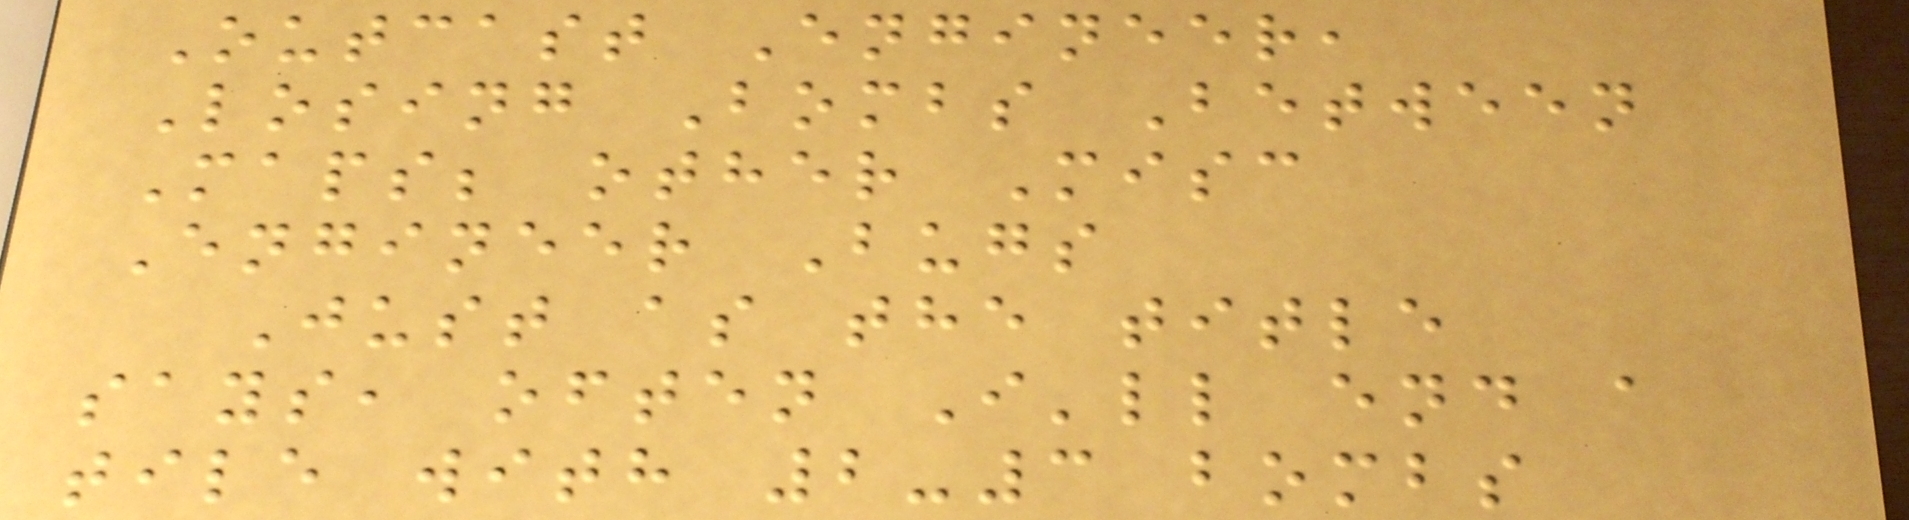Outcast Engineer,
Losing Bombs Between
Maps; other Misc
Engineer Bugs
Just as the title
says, often I'll end a
tile with 2-3 bombs
